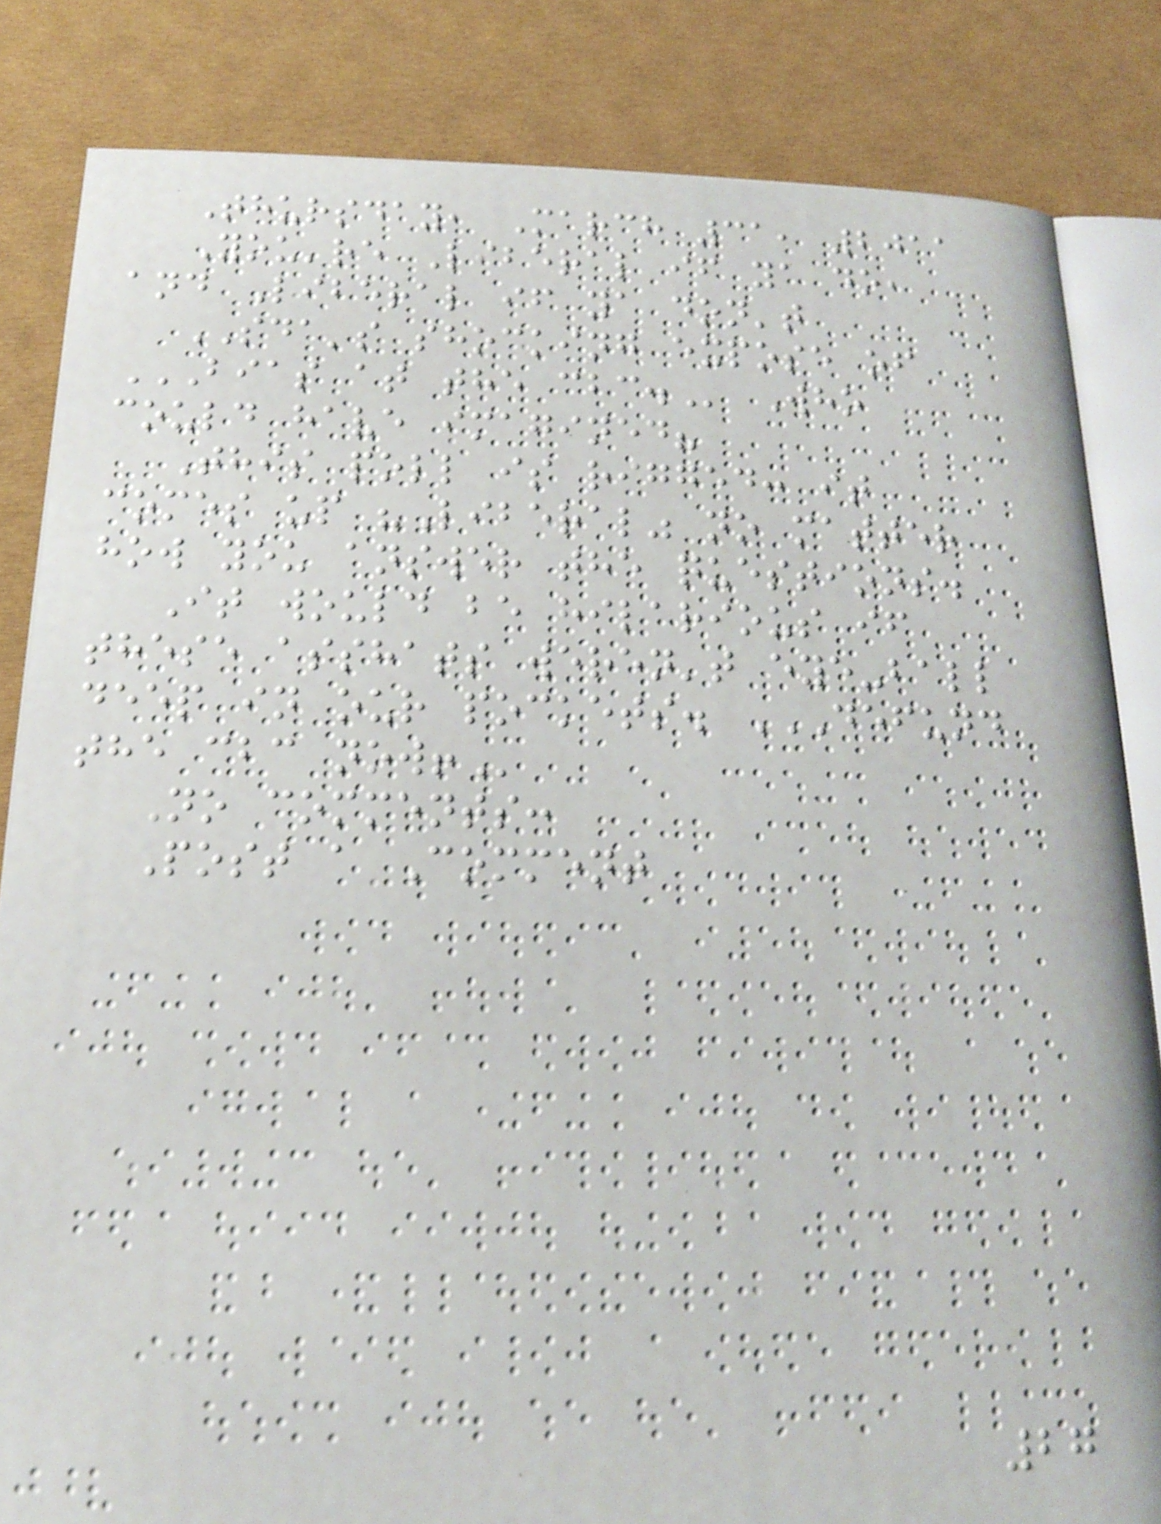Thursday, March 31, 2011
You're Liberal if ya do,
and Liberal if ya don't
SDA's shocking expose of
BIAS AT THE CBC. Who
could have imagined?
This poll is rigged: it
comes up "Liberal" no matter
how you answer the questions.
It would be hilarious if
these asshats weren't eye-ball
deep in our pockets. DEFUND
THE CBC NOW!
No comments:
Post a Comment
27
